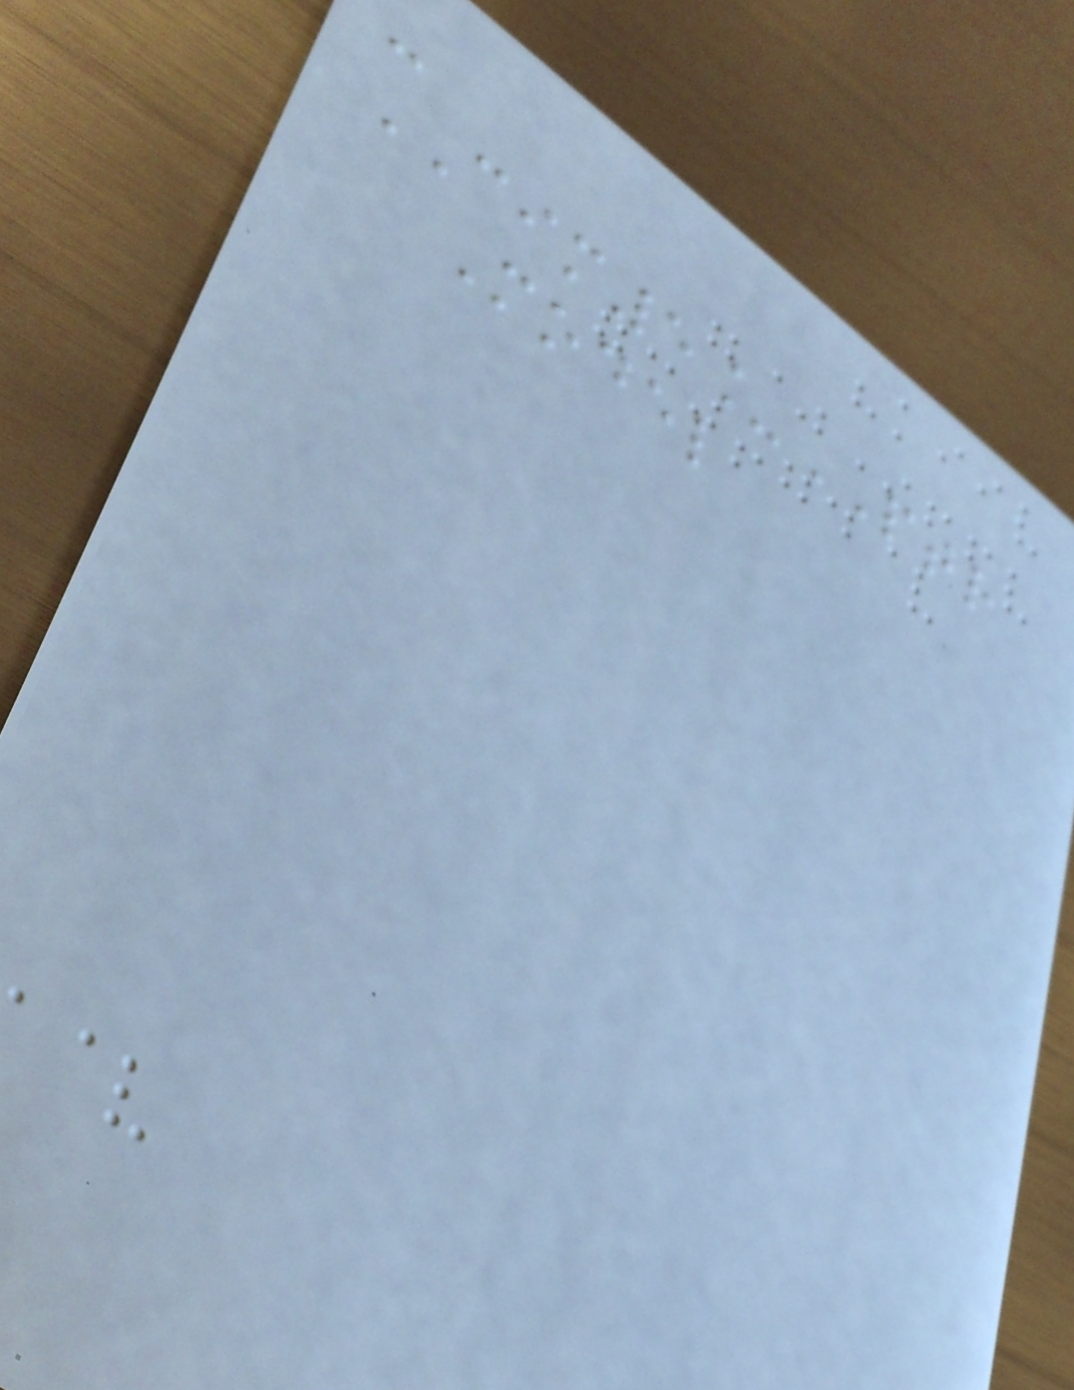-
CIM5_PTR
Model
